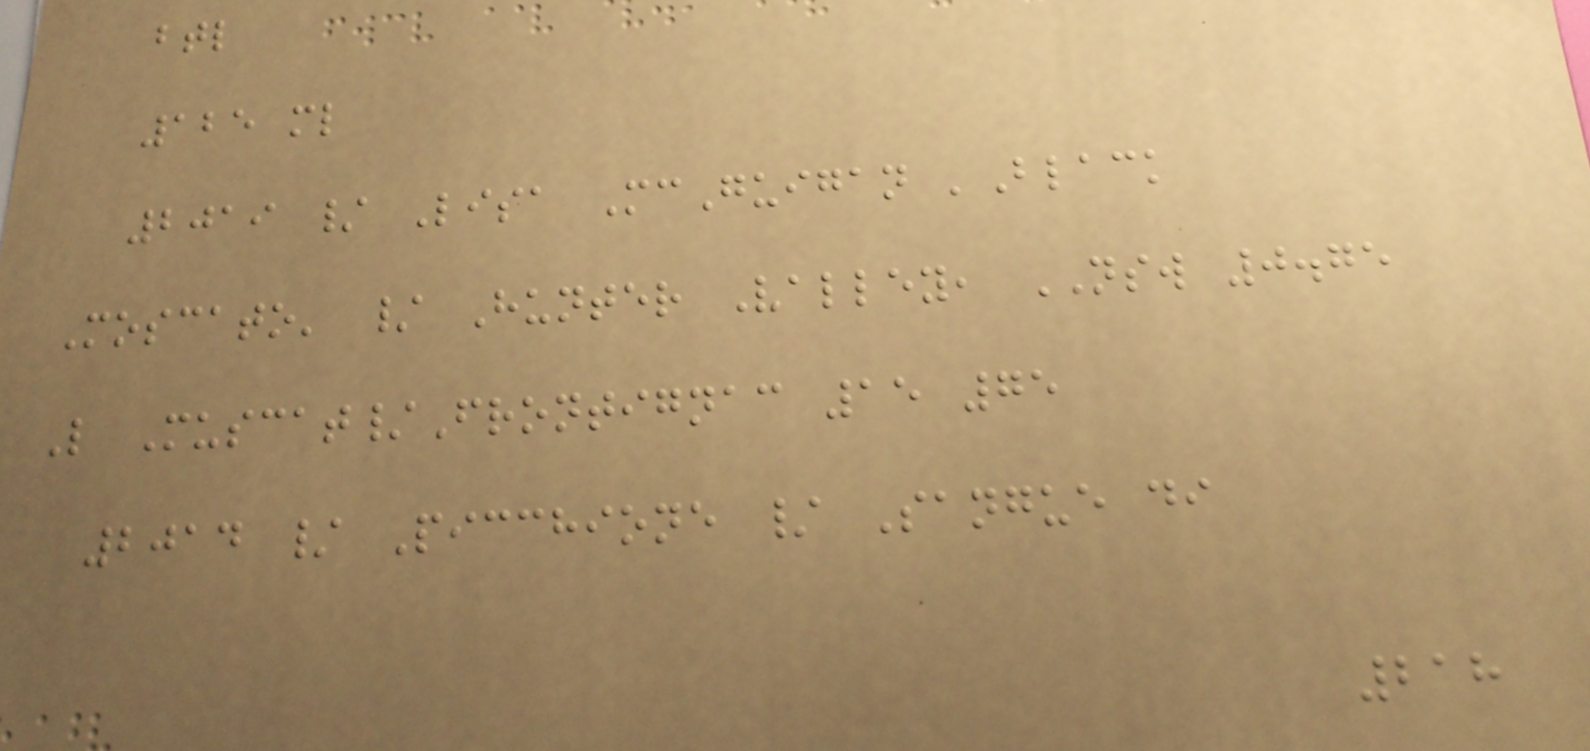btl
125 ml
2019 / Lisa McGuigan 'Black
Moscato' / Hunter Valley, NSW 0.75
L Muscat/Frontignac 15 75
2014 / Picchione / Sangue di
218
